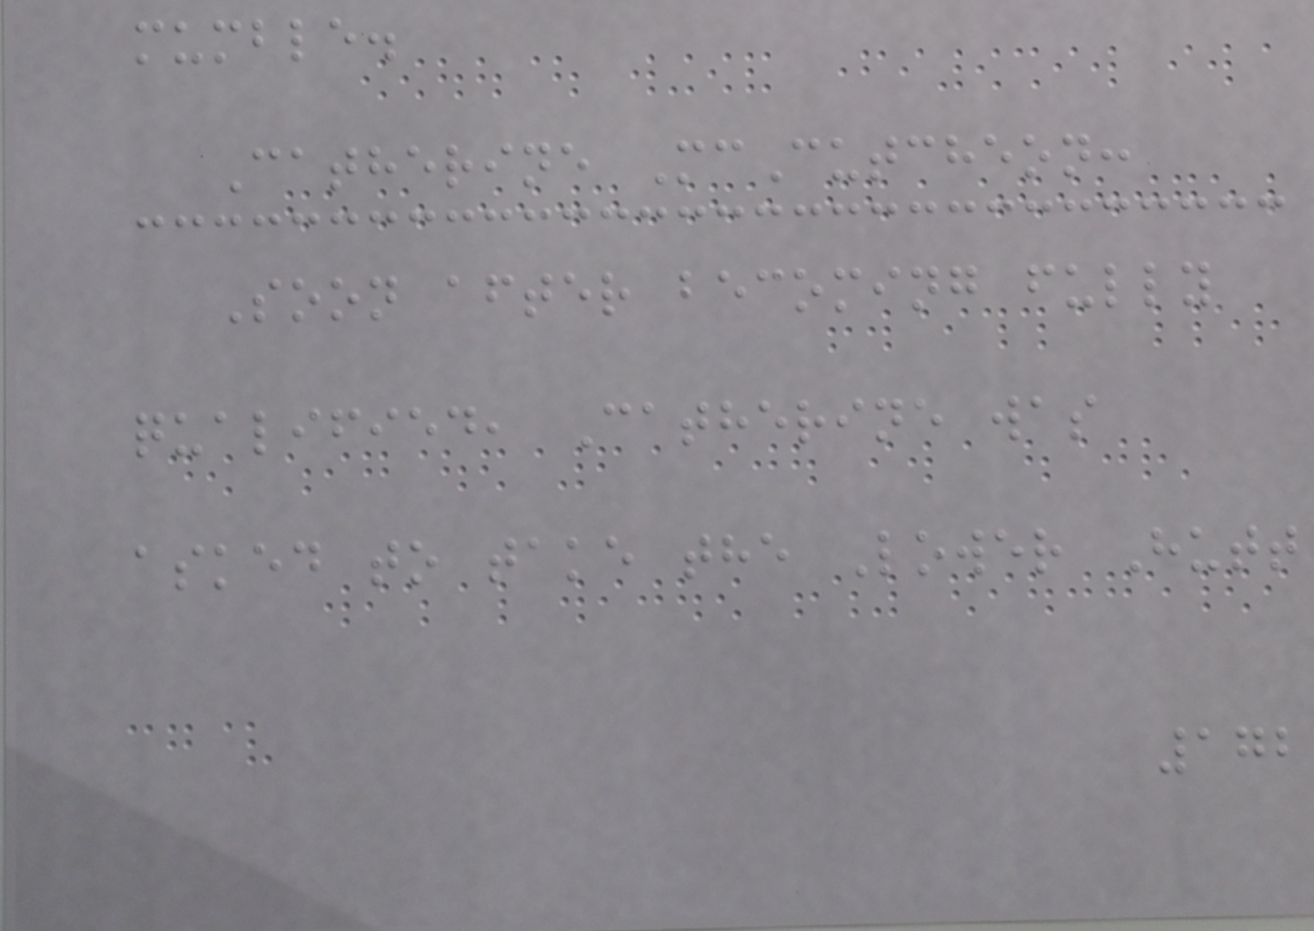mumble.
Catherine McCutcheon:
Soon after becoming fully
qualified, Catherine was
asked to take the Lower Hutt
172
